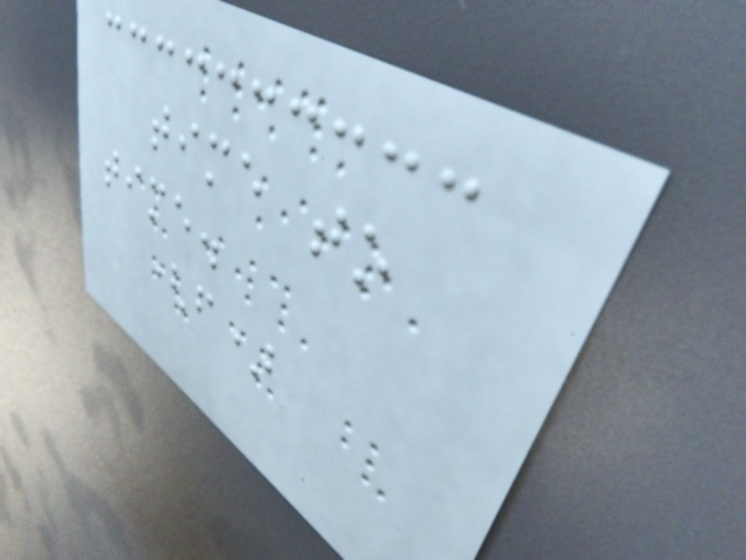time to
time.
(f)
